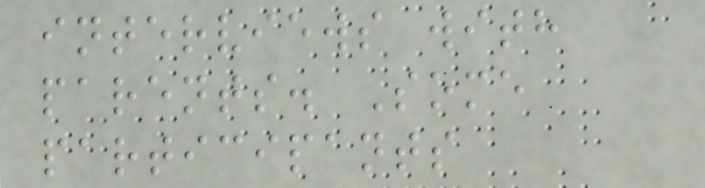interviews with
parents. Some
participants
